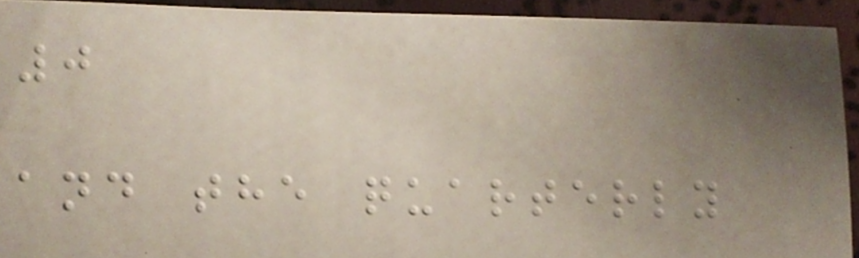0
and the quarterly
